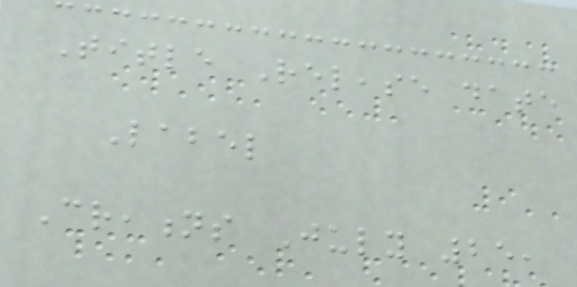Title Release date
Label
Creations July 25,
